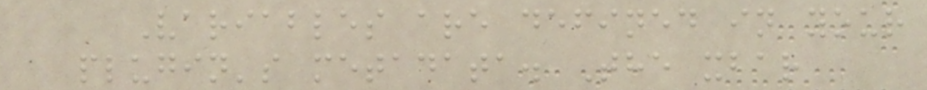Variables are defined in your
plugin's metadata. The xbar
